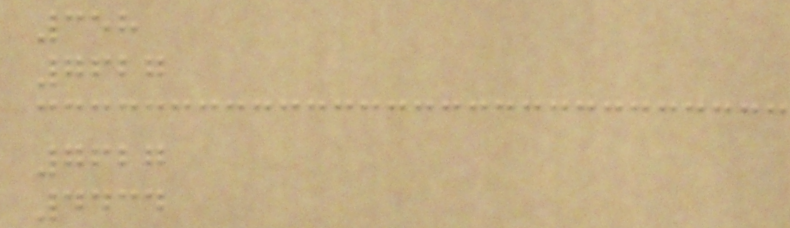358
7627
7627
4434
